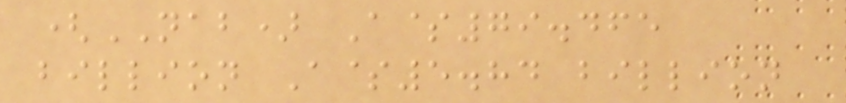(NAB) A$79.465
billion A$5.84 billion
